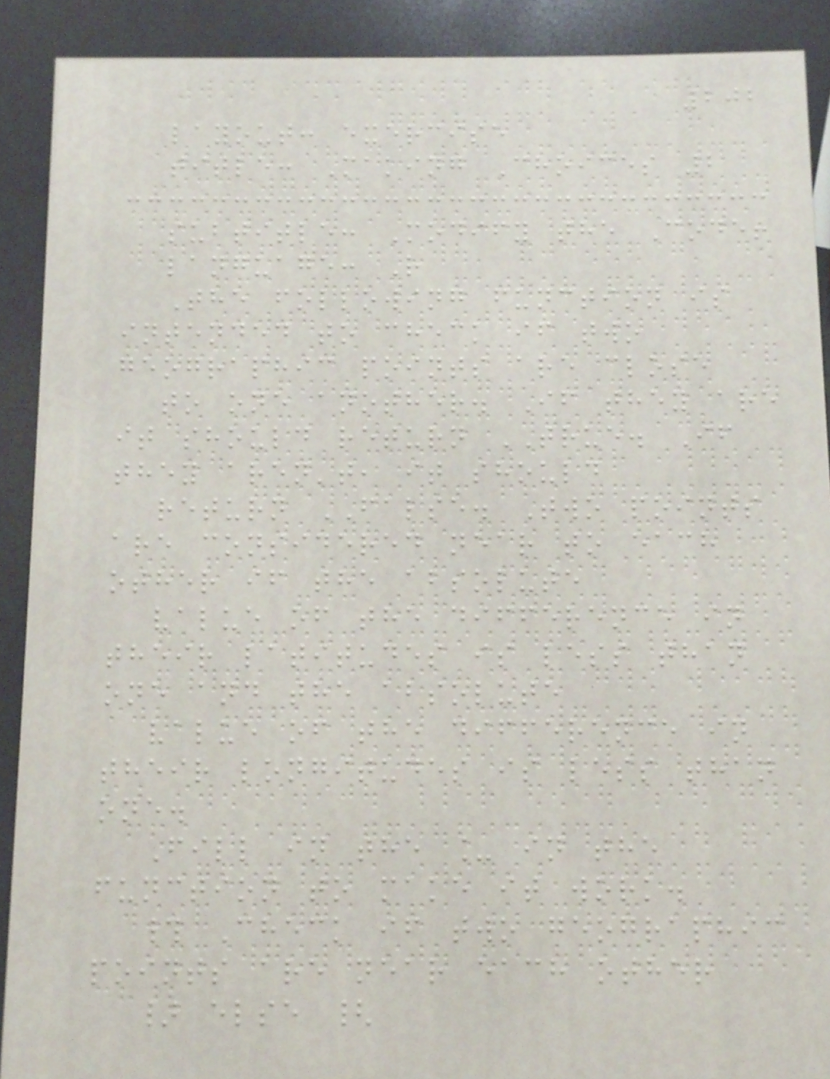202
layout: exercise
title: Making Choices 2
subtitle: Modify the Code!
language: R
The following function is
intended to check if two
geographic points are close
to one another. If they are
it should return TRUE. If
they aren't, it should
return FALSE. Two points
are considered near to each
other if the absolute
value of the difference in
their latitudes is less than
one and the absolute
value of the difference in
their longitudes is less than
one.
Fill in the _ in the
function to make it work.
# Check if two geographic
points are near each other
} else {
